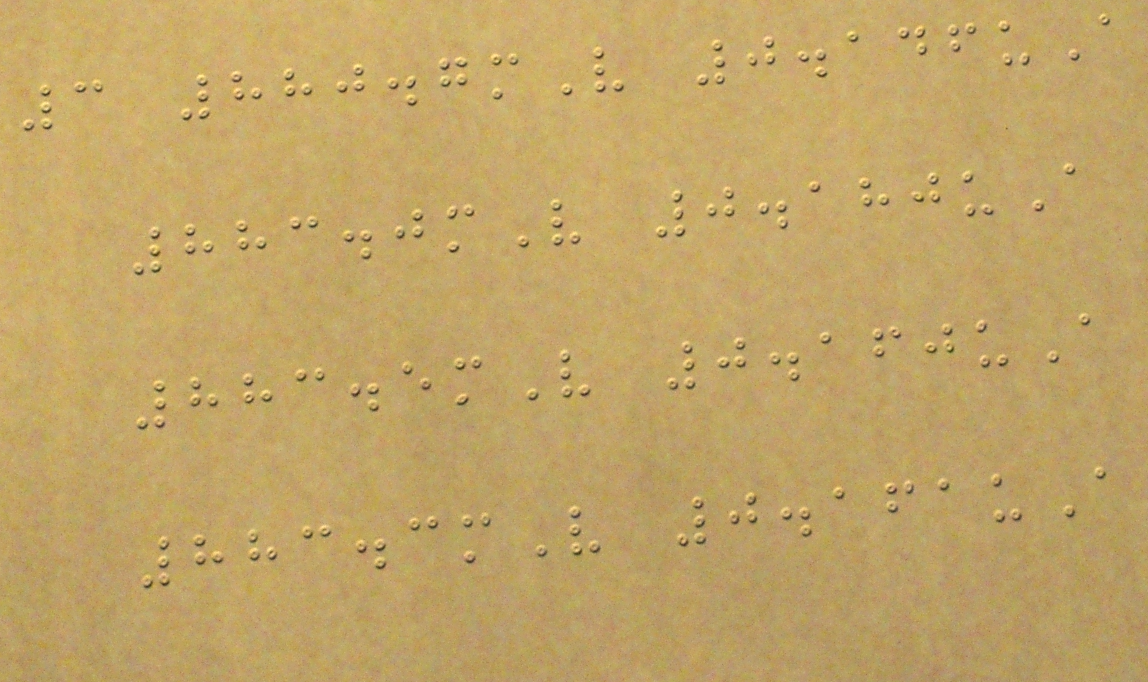3 880.7mV 0.146uA
883.0mV 0.180uA
883.5mV 0.160uA
883.3mV 0.161uA
